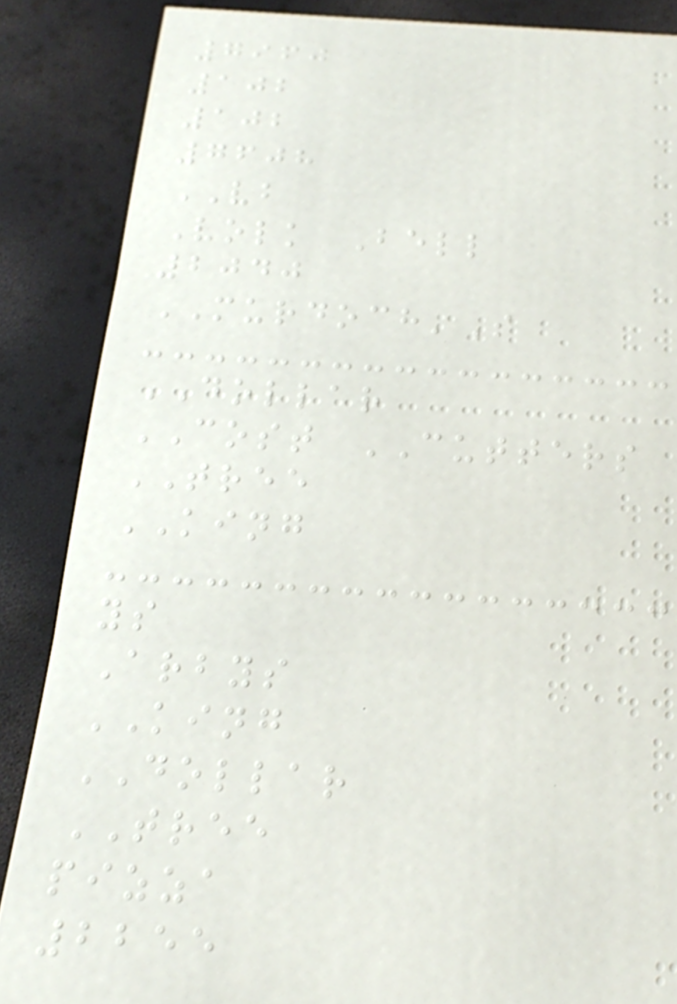7960
102
102
7608
VB
Volk Bell
2040
MURDOCH'S
DOLLAR
COST CUTTERS
TREE
KING
ys
Arbys
KING
DOLLAR
TREE
pizza
2255
